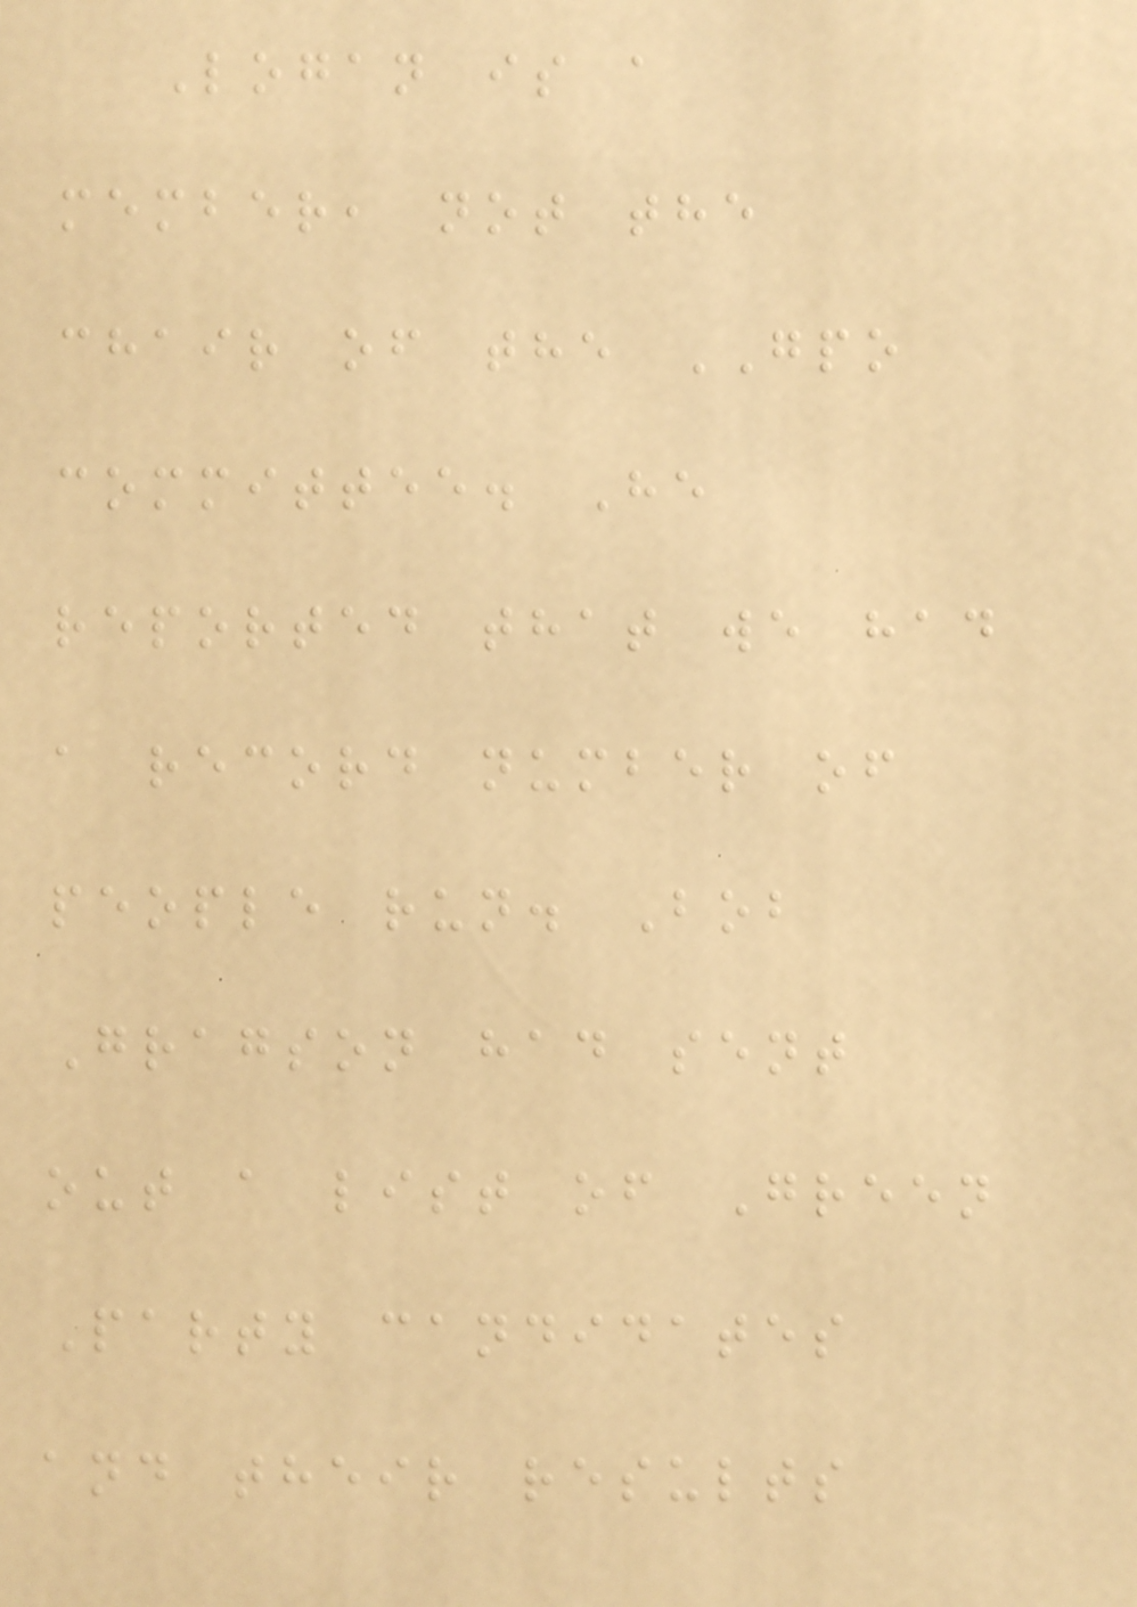Logan is a
member, not the
chair of the GPO
committee. He
reported that we had
a record number of
people run. Bob
Gragson had sent
out a list of Green
Party candidates
and their results
